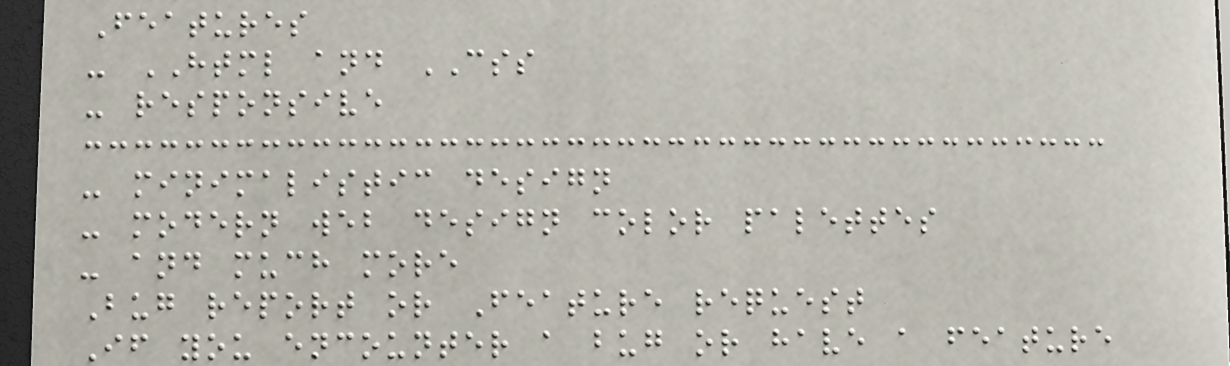Features
- HTML and CSS
- responsive
- minimalistic design
- modern web design color palettes
- and much more
Bug report or Feature request
If you encounter a bug or have a feature
